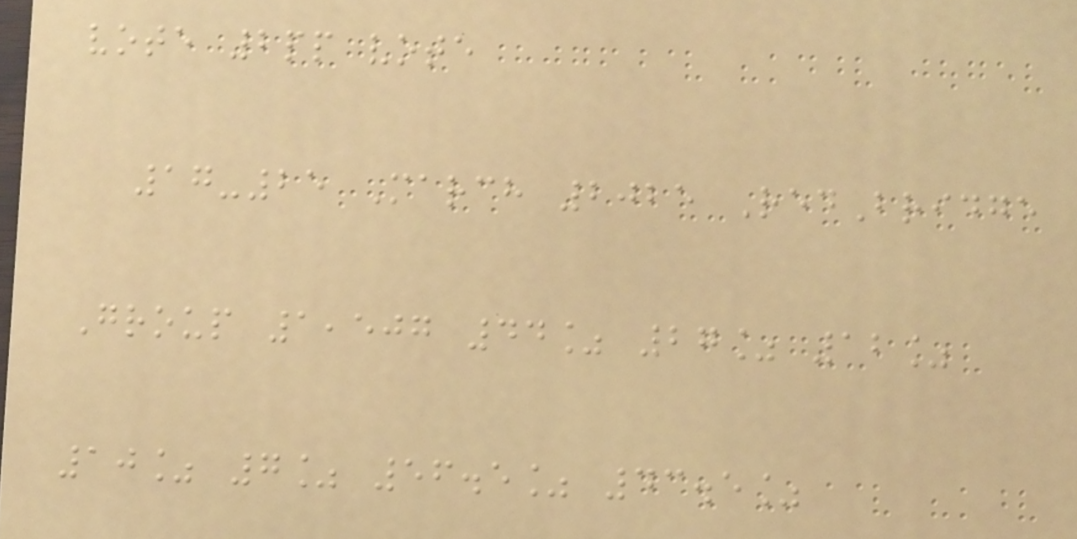vote 2pp vote
17-25 March 2025 RedBridge
Group 1,507 44% 27% 12%
10% 7% 56.5% 43.5%
